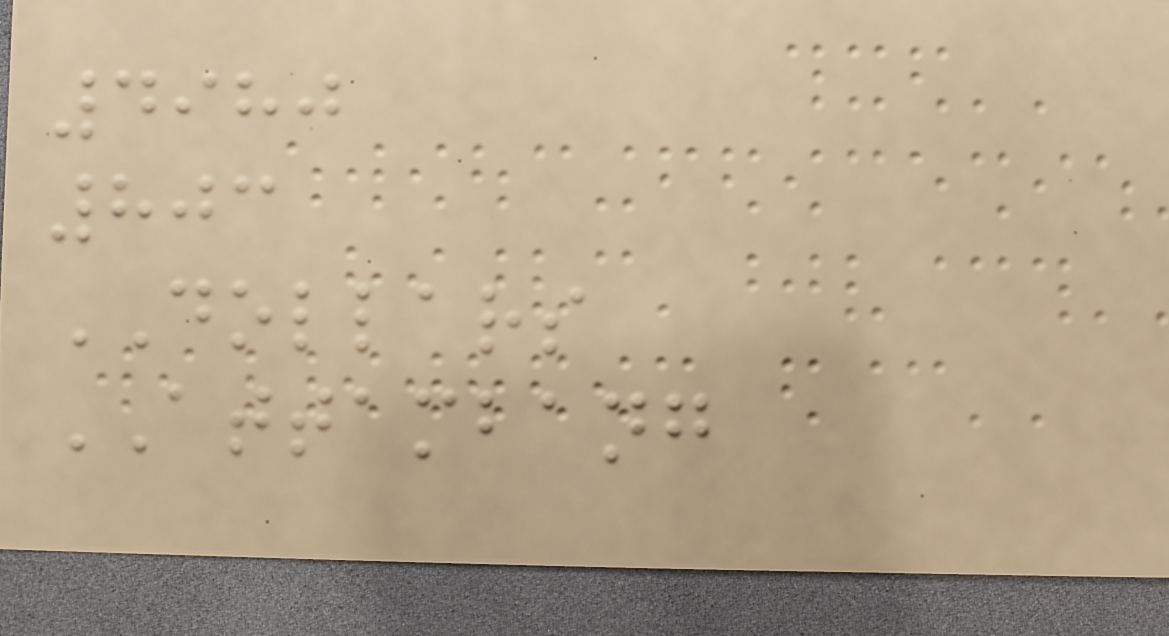4980
803
DOLLARS
ATTAMBANG
